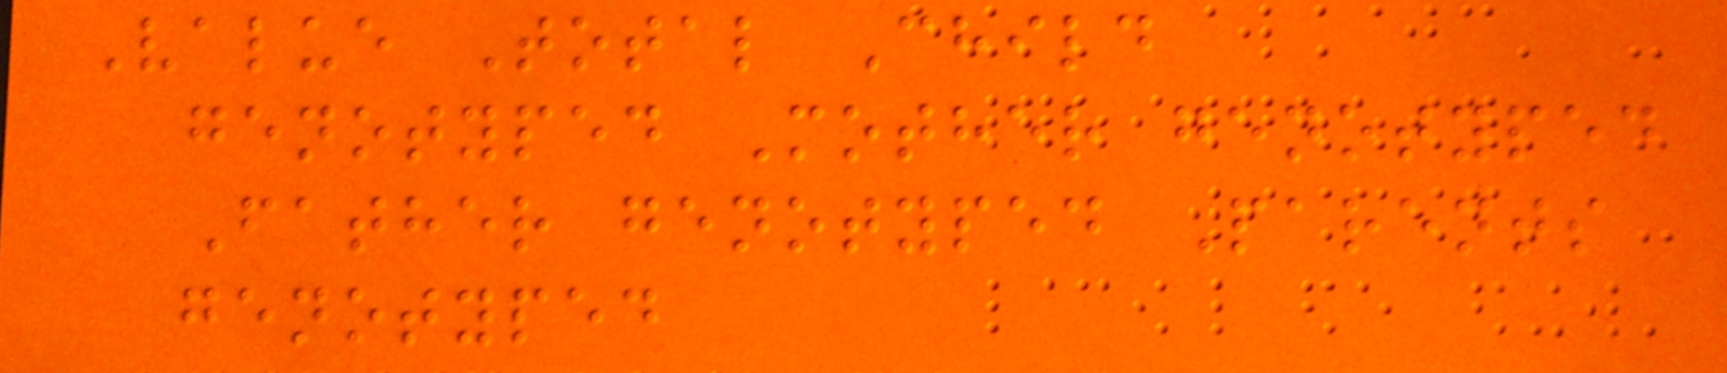Value Total Child
genotyped Mother genotyped
Father genotyped Parents
genotyped
